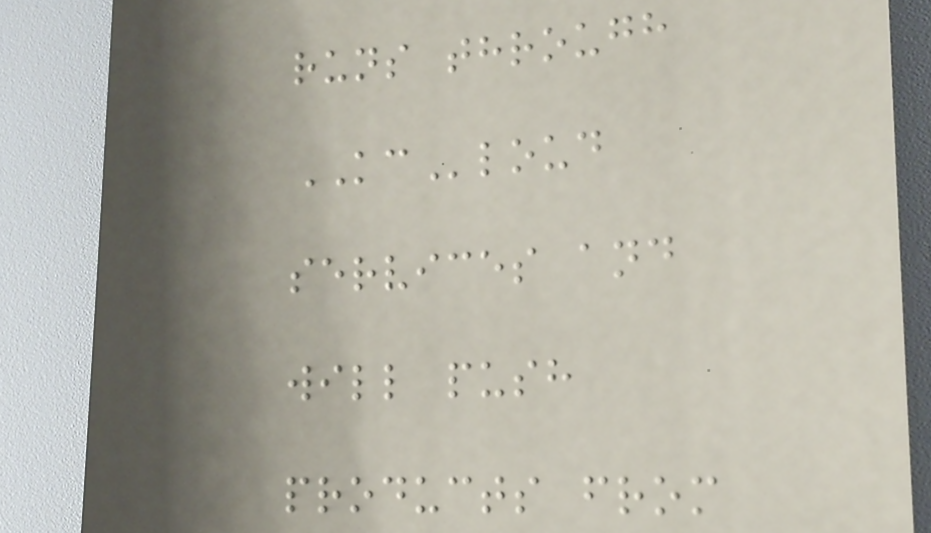runs through
KCloud
services and
will push
products from
